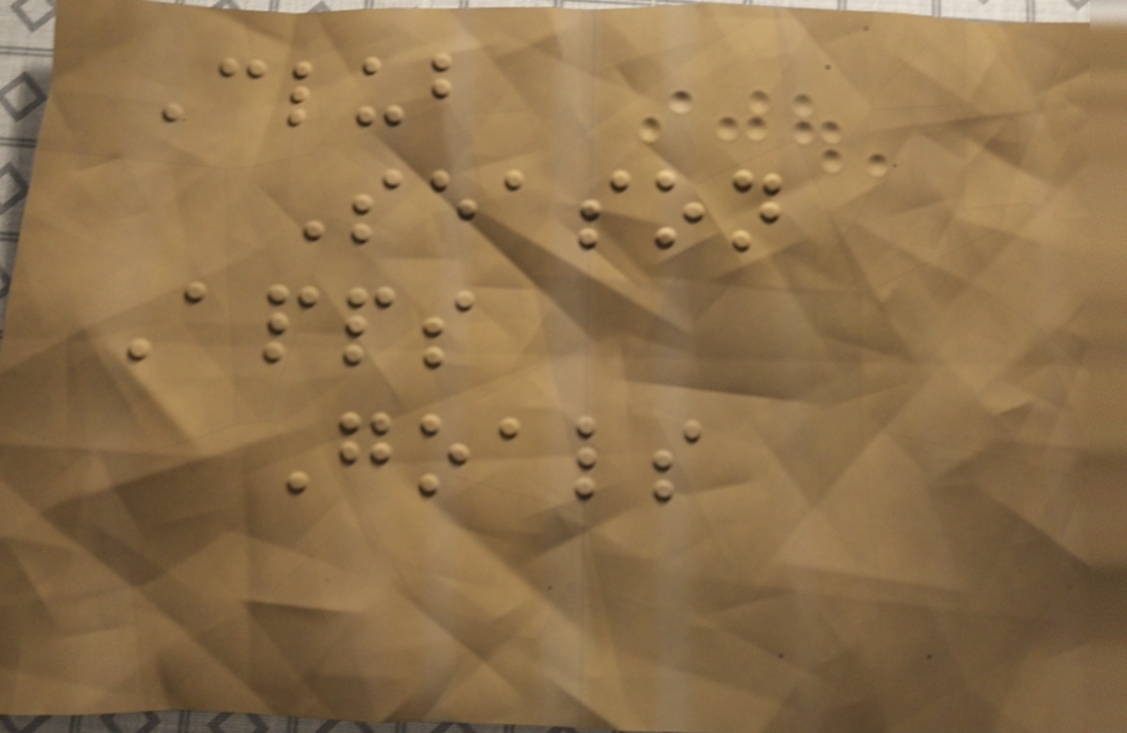Club
Season
Apps
Goals
